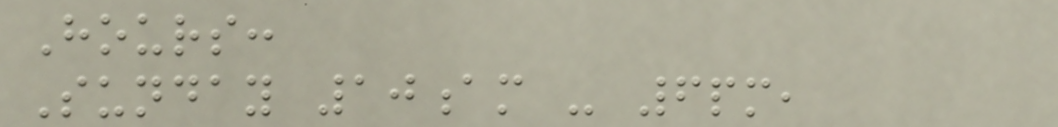Hours:
Sunday 10am - 6pm,
